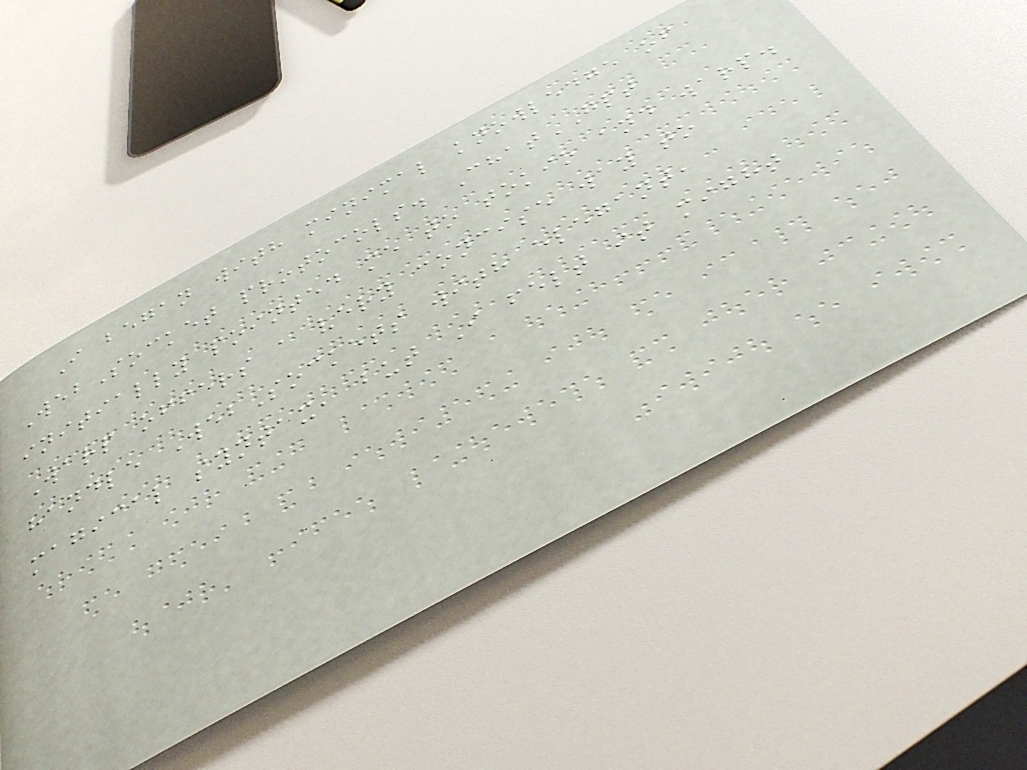I began with minimal knowledge of
WebSocket protocols. ChatGPT
initially pointed me to tokio and warp.
Warp offers a very concise way to
handle WebSockets with elegant,
magical syntax, but I felt it might
